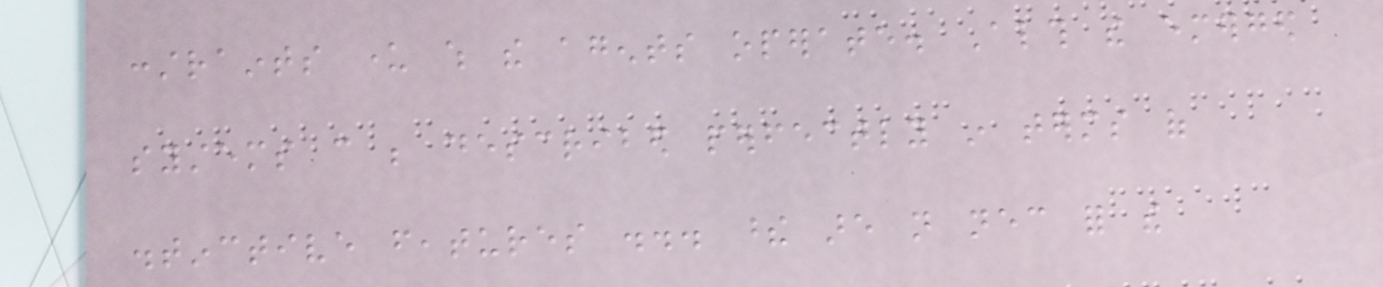constraints under which the agents operate. Although the emerged
systems can be described perfectly in terms of
distinctive features ... these are not necessary for the
